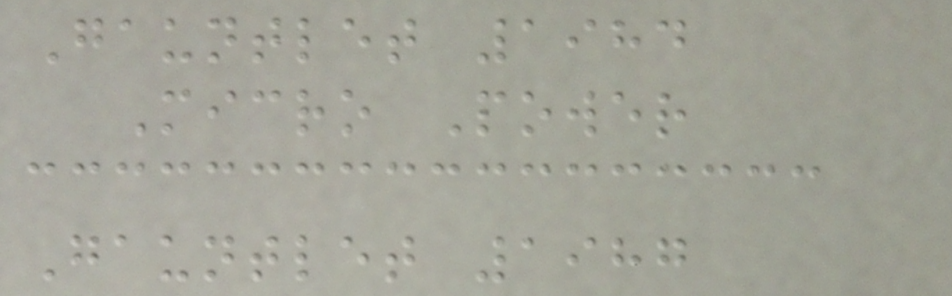Gauntlet 1984
Micro Power
Gauntlet 1987
